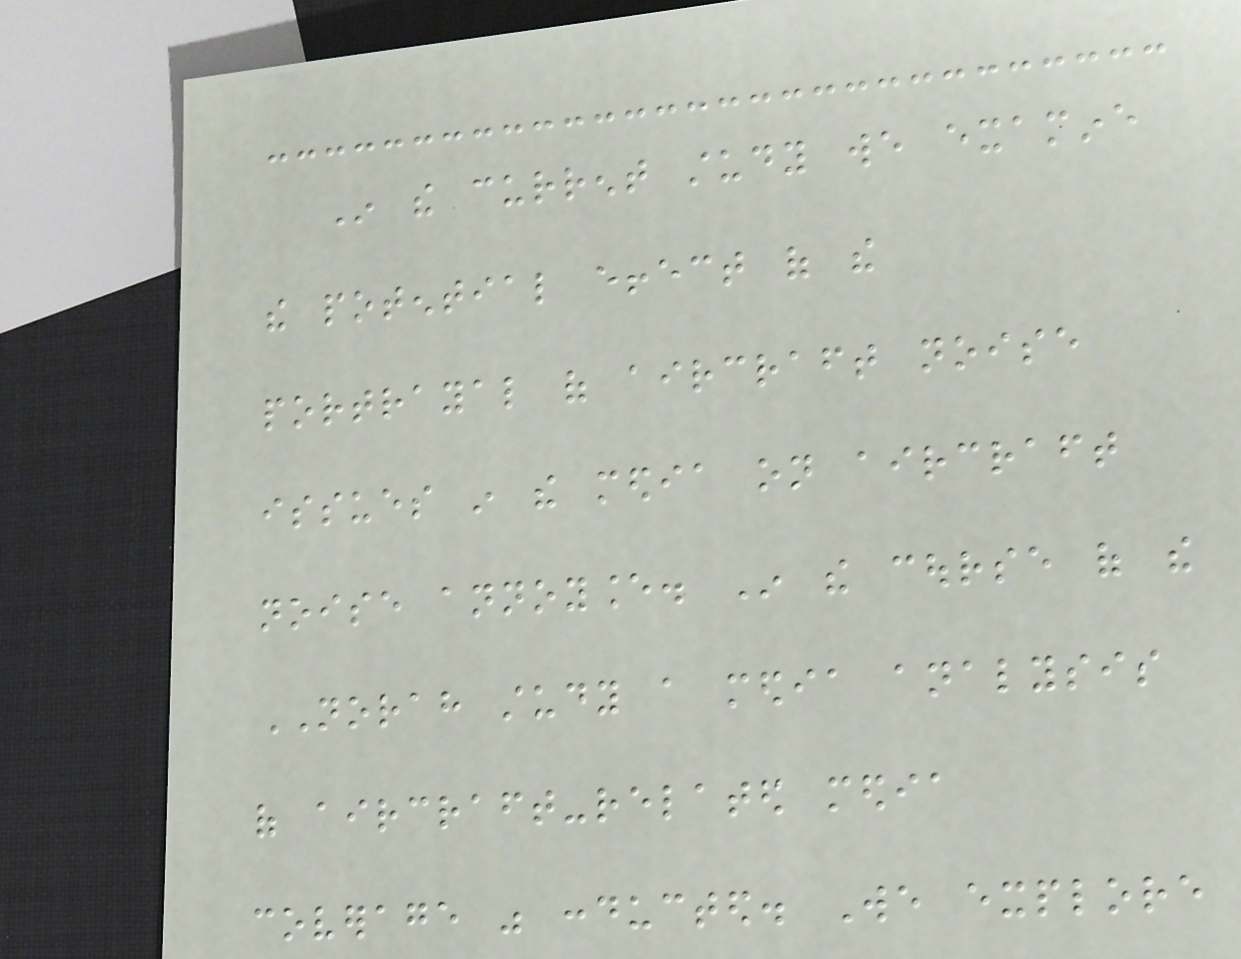In the current study we examine
the potential effect of the
portrayal of aircraft noise
issues in the media on aircraft
noise annoyance. In the course of the
NORAH study a media analysis
of aircraft-related media
coverage was conducted. We explore
